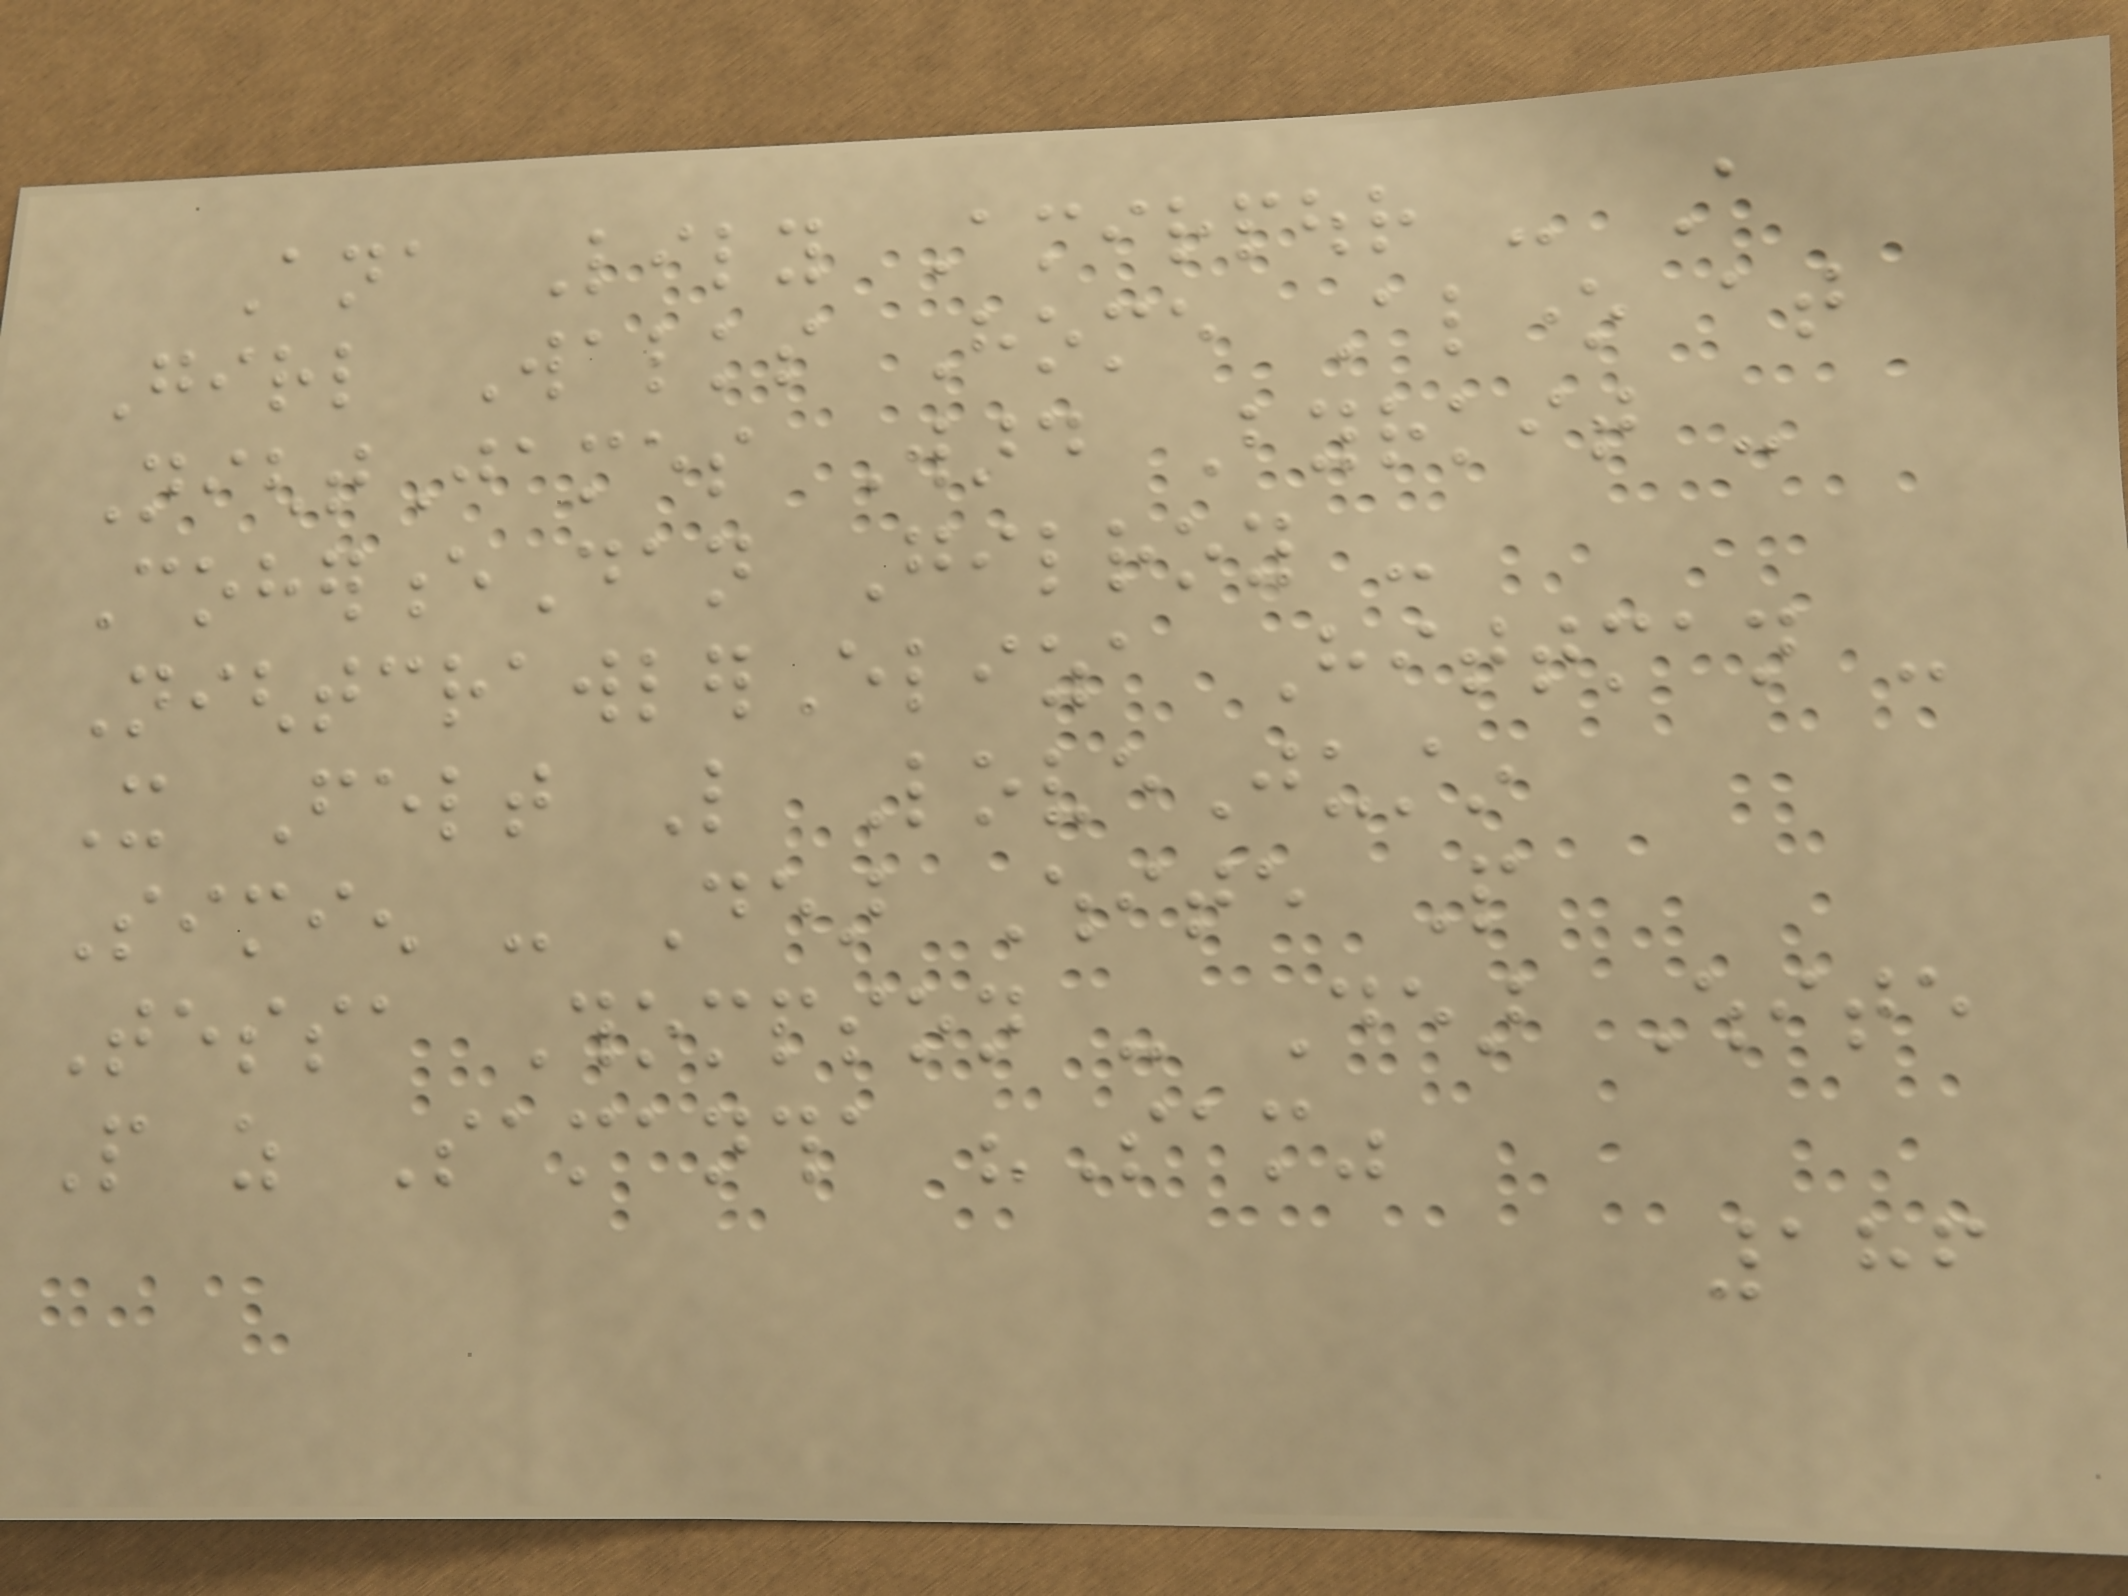Ana Lily Amirpour - A
Girl Walks Home Alone at
NightJames Ward Byrkit -
CoherenceDan Gilroy -
NightcrawlerEliza Hittman -
It Felt Like LoveJustin
Simien - Dear White People
Tessa Thompson - Dear White
People as Samantha "Sam"
186
